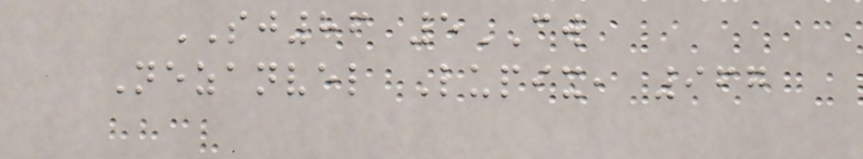SJ86 5CW
Nezanvel Lupix, 967
